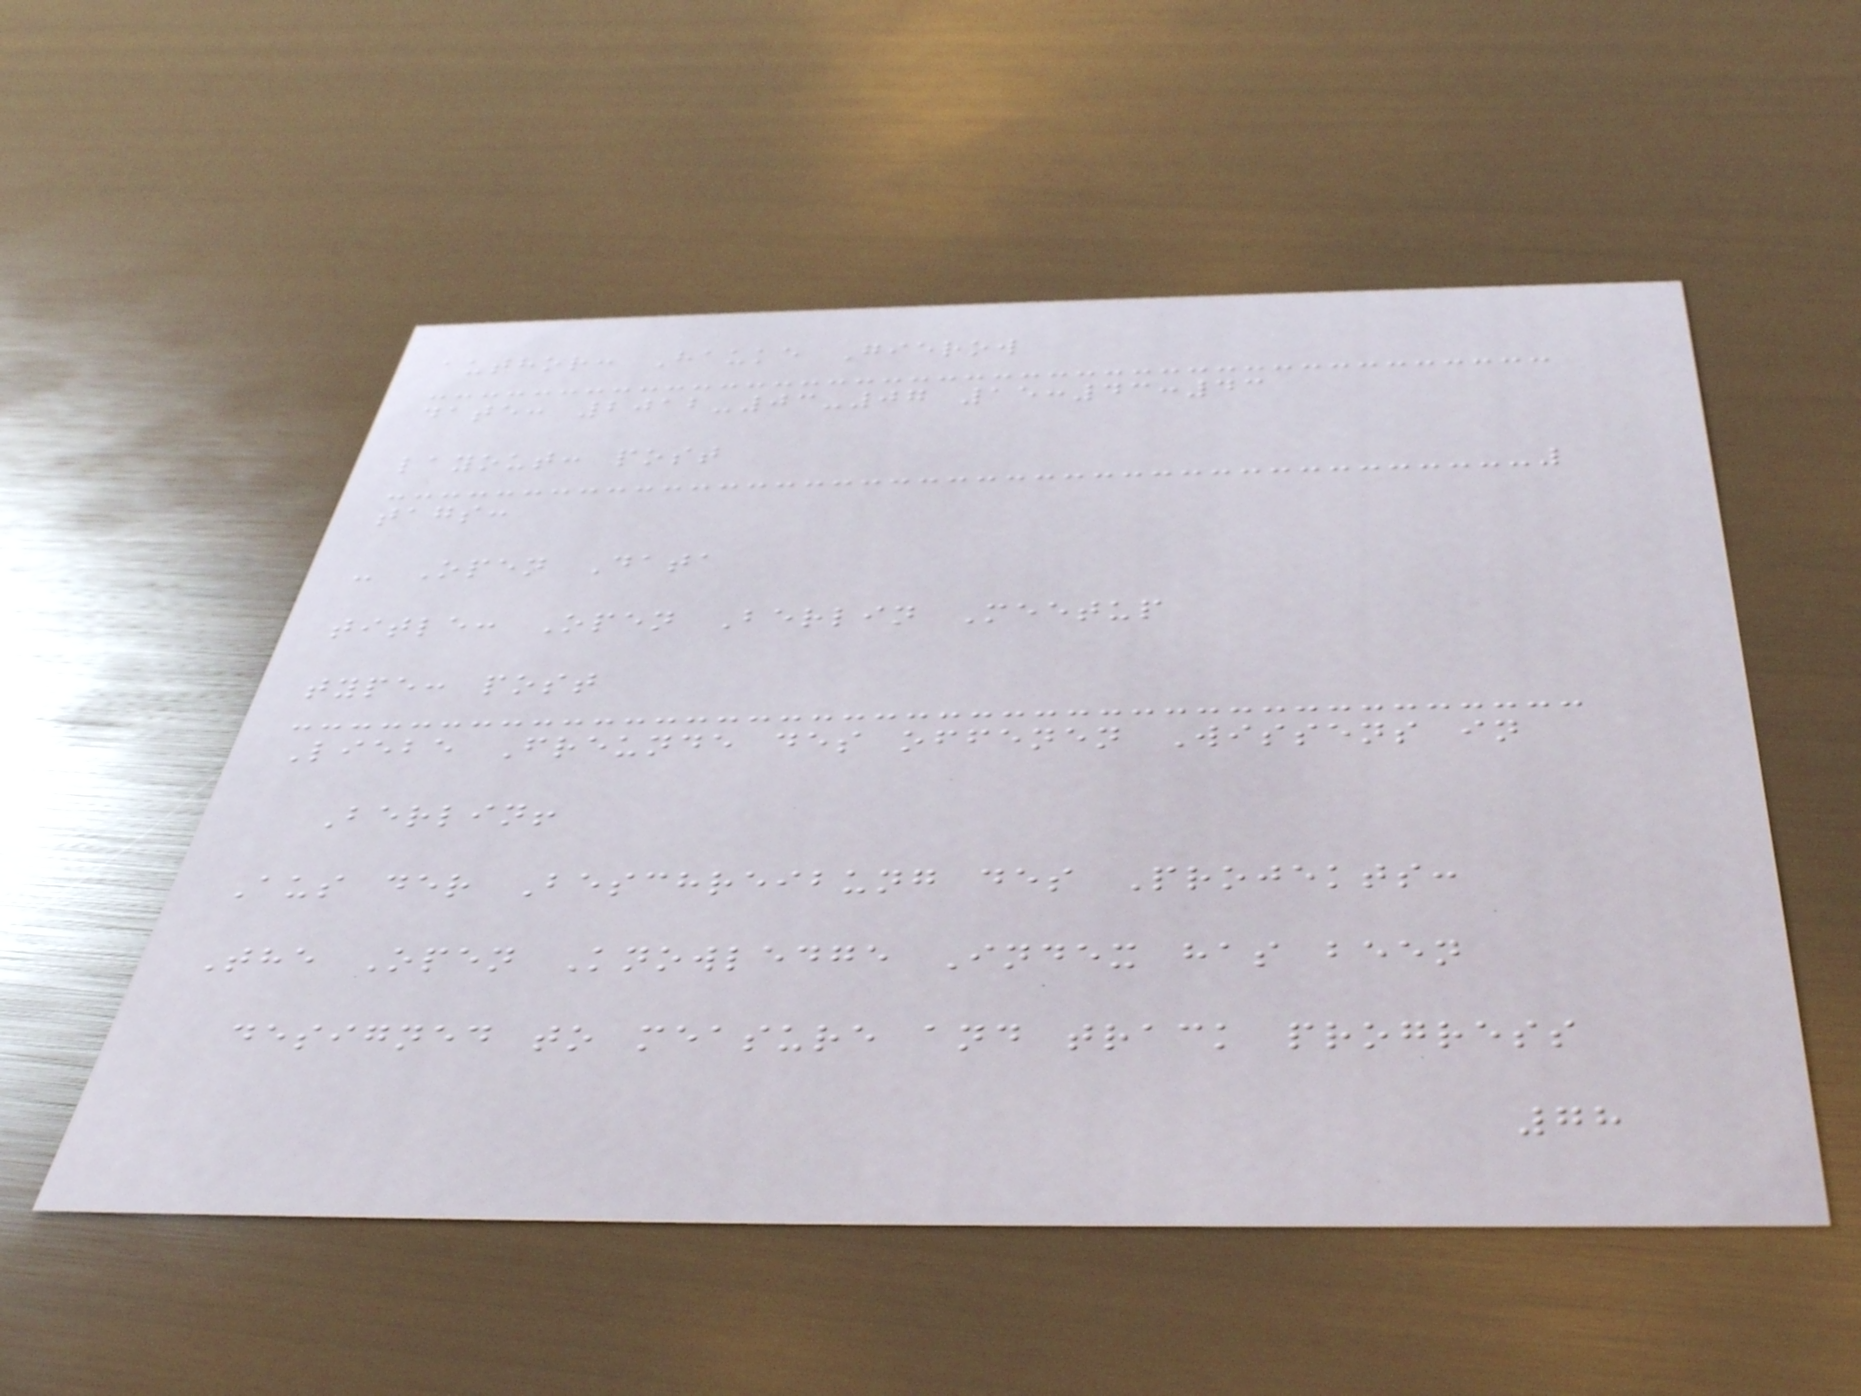author: Hauke Gierow
date: 2012-03-07 15:43:43
layout: post
tags:
- Open Data
title: Open Berlin Meetup
type: post
Liebe Freunde des offenen Wissens in
Berlin!
Aus der Beschreibung des Projekts:
The Open Knowledge Index has been
designed to measure and track progress
78
